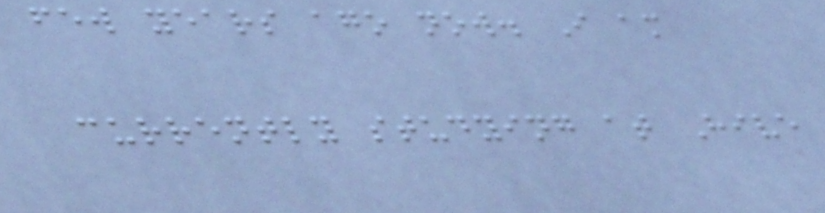few years ago now. I am
currently studying at Hive
